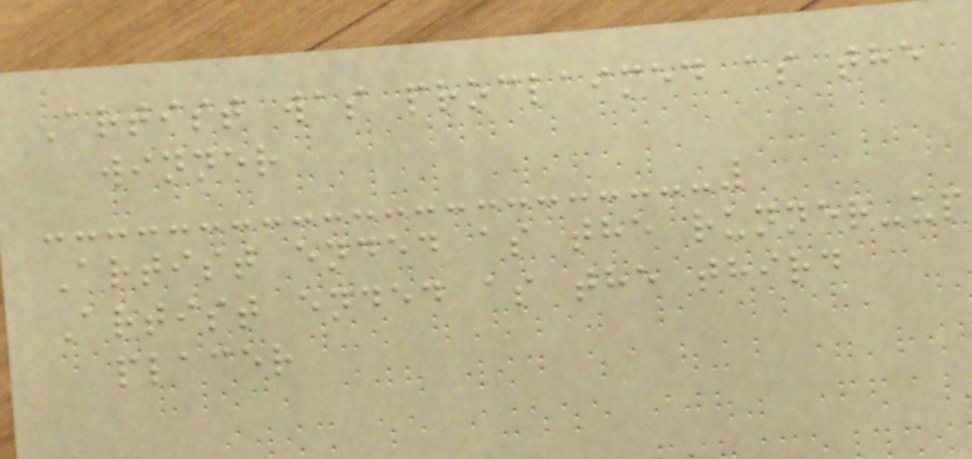Artist was proclaimed as the
winner
Artist ended as the runner-up
Artist ended as the third
placer
